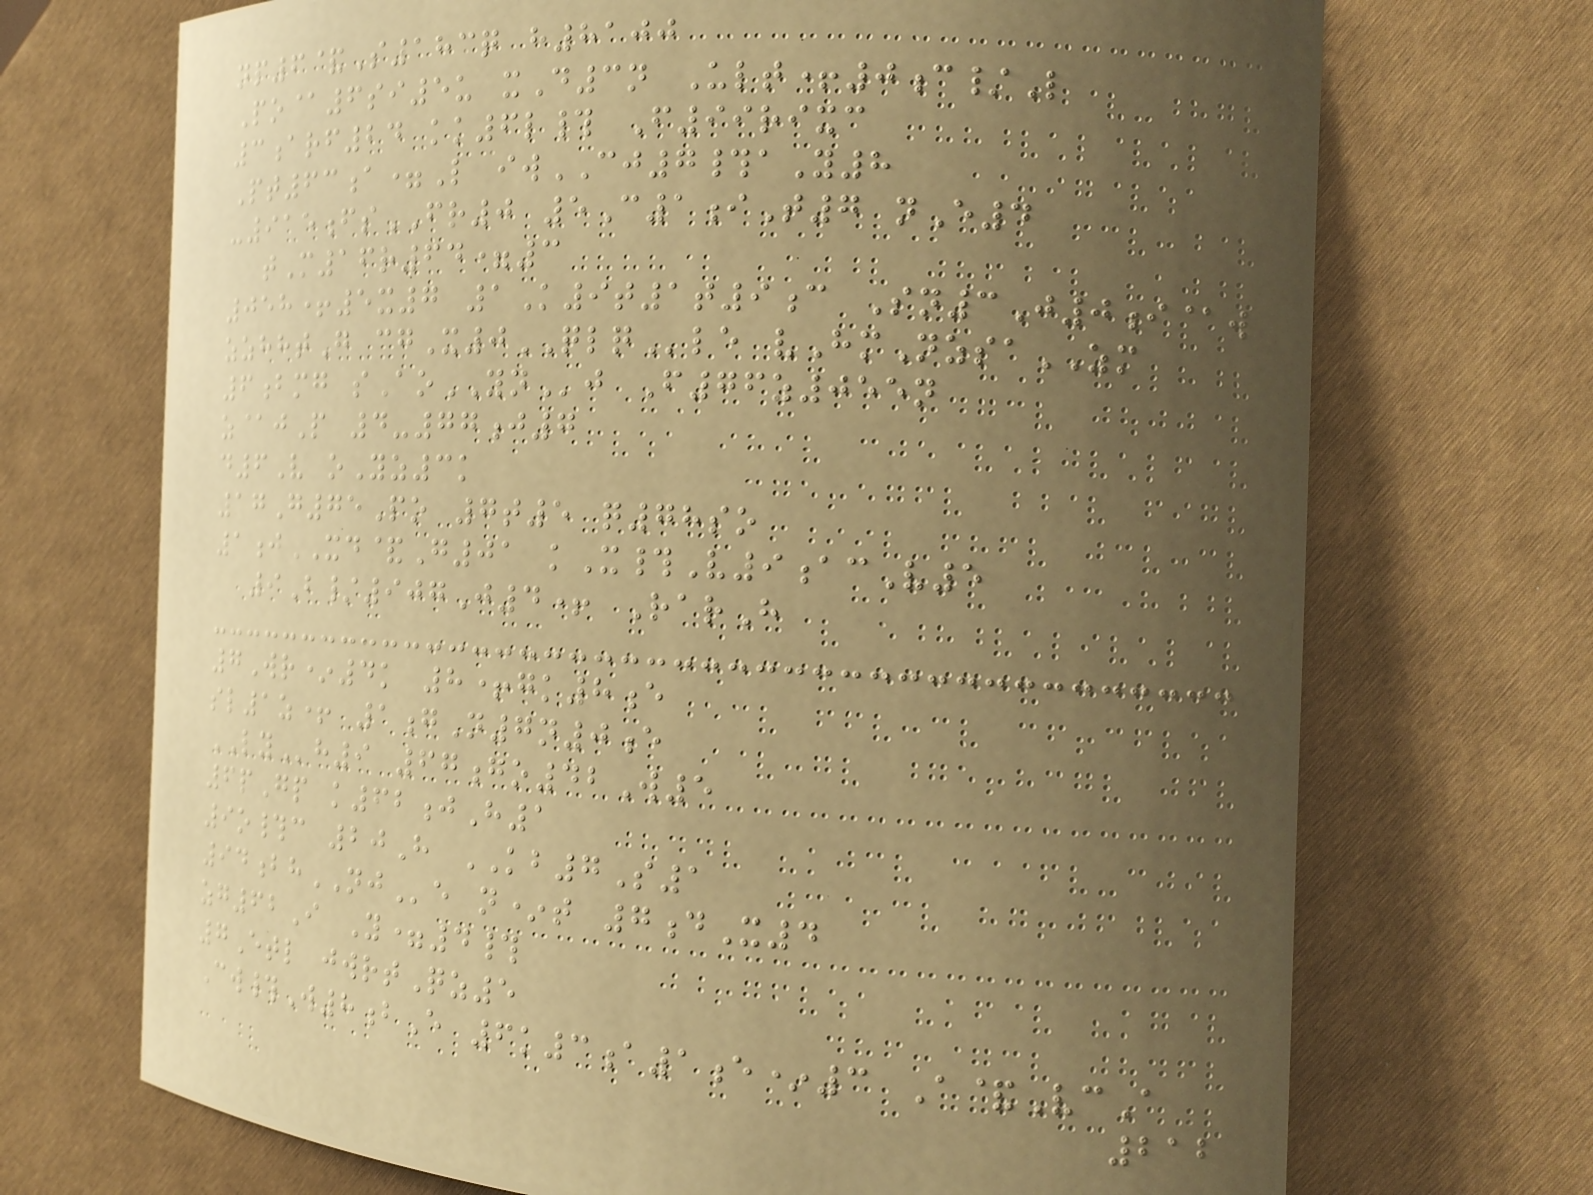np6&S183q h8100
Po@6si5u xD3n Ult+0c/L
3arf24 kk6l# F99rixc
Pt63a=L iwCJ7#aY8
-915fsFR0 5C1iT7 nE4
tM16r64=3
058+5x7 1K9t1t9c Sn3J0i@w
zzhhtG cgX0QLQle vHmNzsaZM
6bmg sAoYNj F76z055n
z@jP 4-77j7
d6V oYz3k
17G75Po 7t5 q78so
1jXD&G01 kX#V9acV5
9B/907J4+ RarH
7Wr*4k 8+gk8e
sl1z+ 1gN7n0e
LYh9 67go42W5
6pGp k62jH1
9o#c 20H KB7S1
94bhNJe n*t 7dX4
zg62I Y=4#
7Etl jwrtQz5
Cw#W8bE 6k3a1e*3 A&VcA
212
